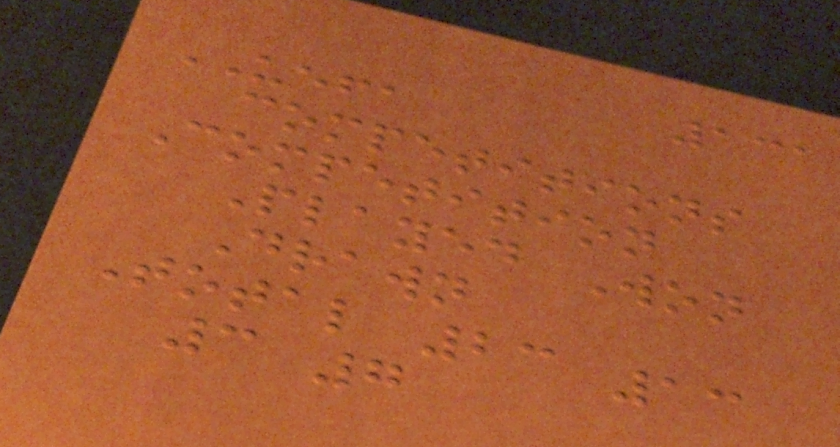131
UEFA
competitions
Competition
Played Won
Drawn
Total 23 13
3 7
